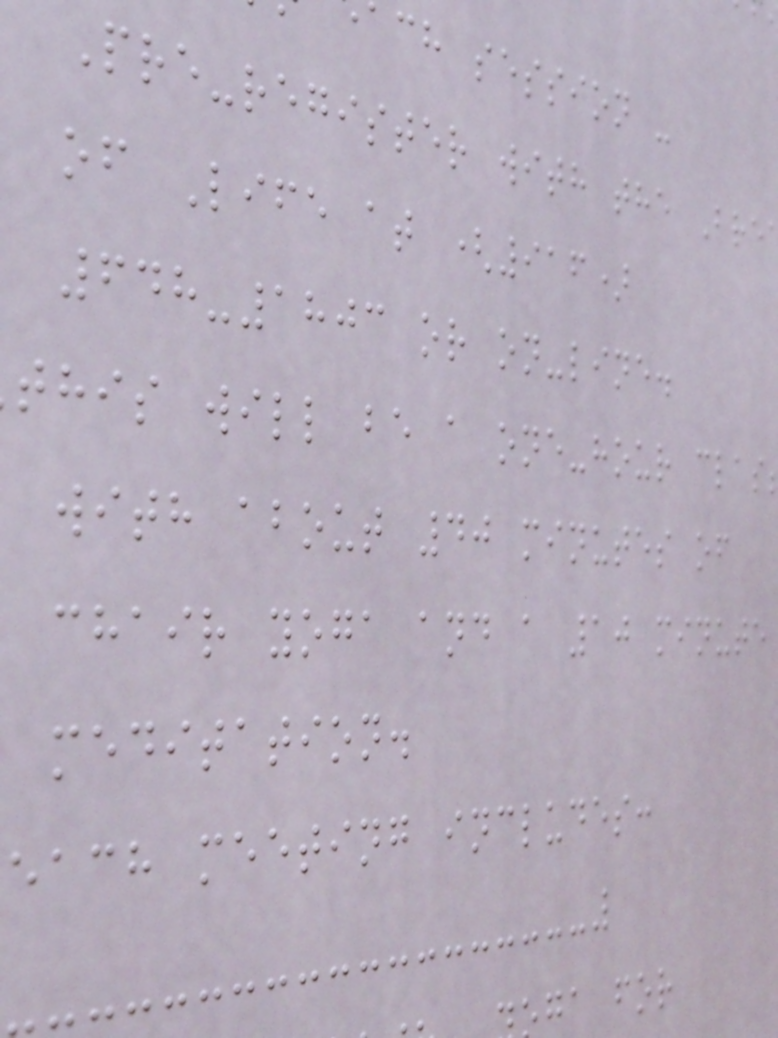ach session -
Pre-register with the Bre
of Life at (916)
648-1803 or on-line.
this will be a one-hour clas
with about 40 minutes of
chair yoga and a 10 minute
meditation.
each meeting includes:
ga for
